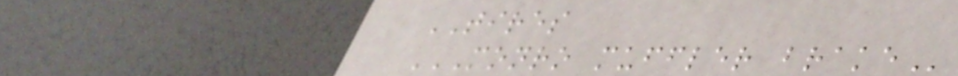TIRES
MONRO MUFFLER BRAKE
